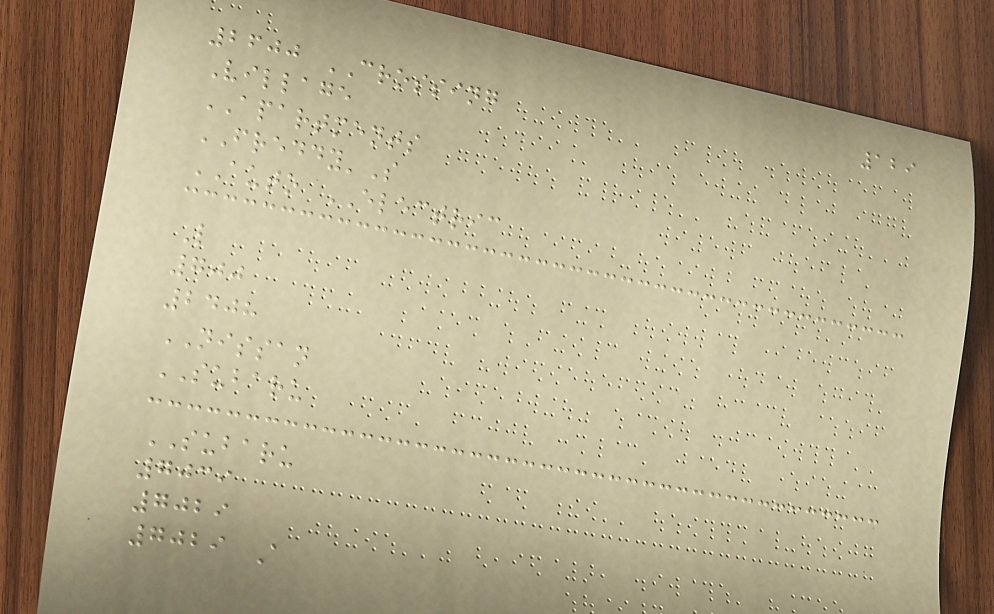129
2600 CROSSING
Village
APARTMENTS
FREDDY'S
AUTO ELECTRIC
L
700
2408
NISSAN
SUBARU
SUBARU
7039
7029
7029 A
